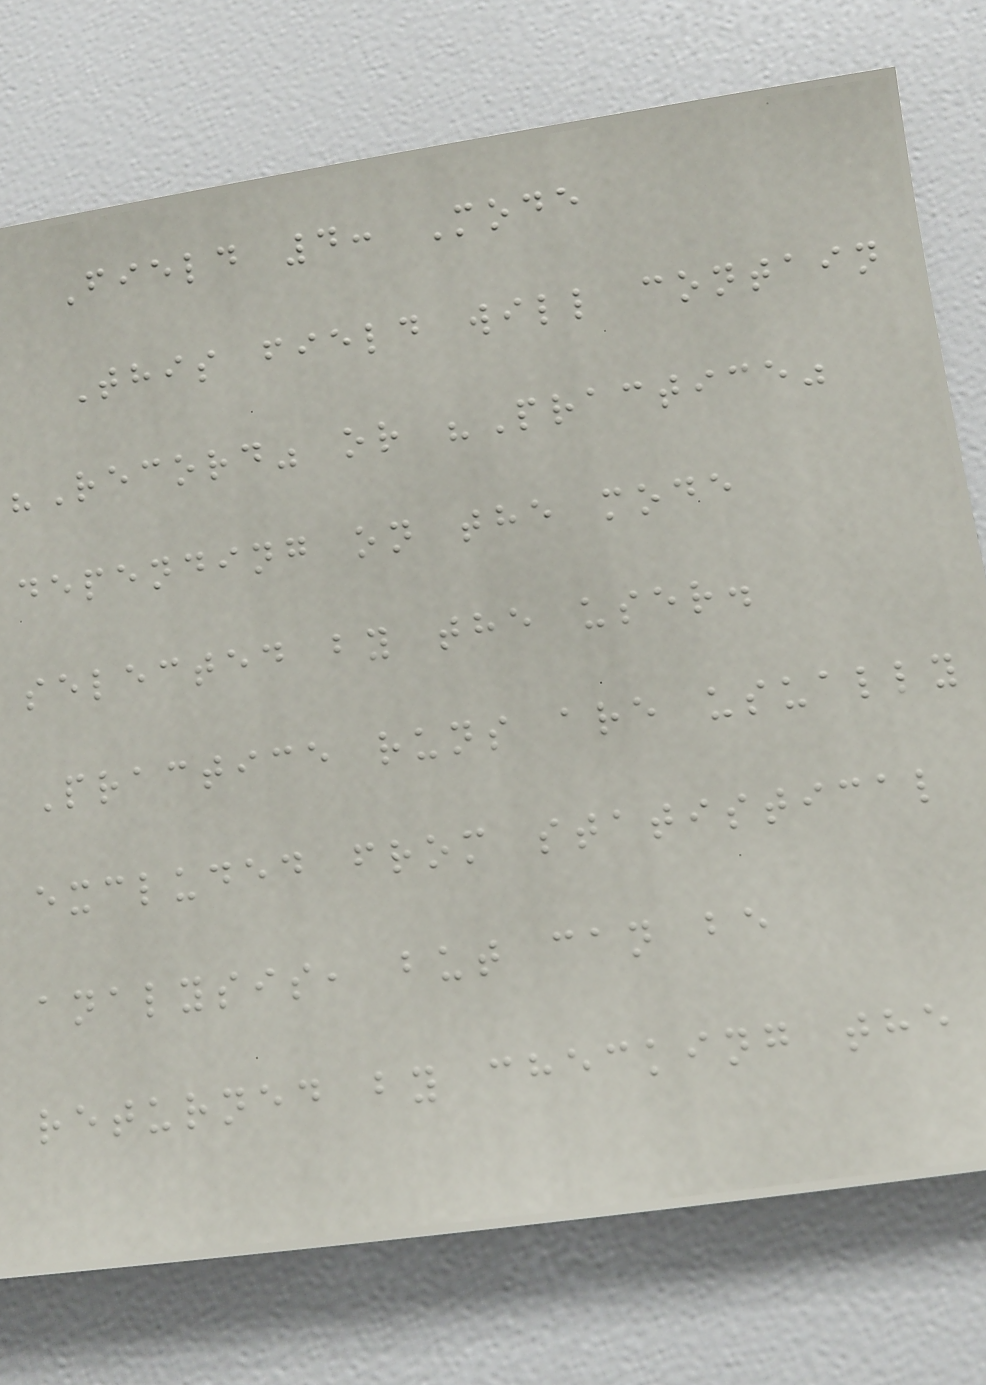Field 4: Mode
This field will contain
"Record" or "Practice"
depending on the mode
selected by the user.
Practice runs are usually
excluded from statistical
analysis, but can be
returned by checking the
